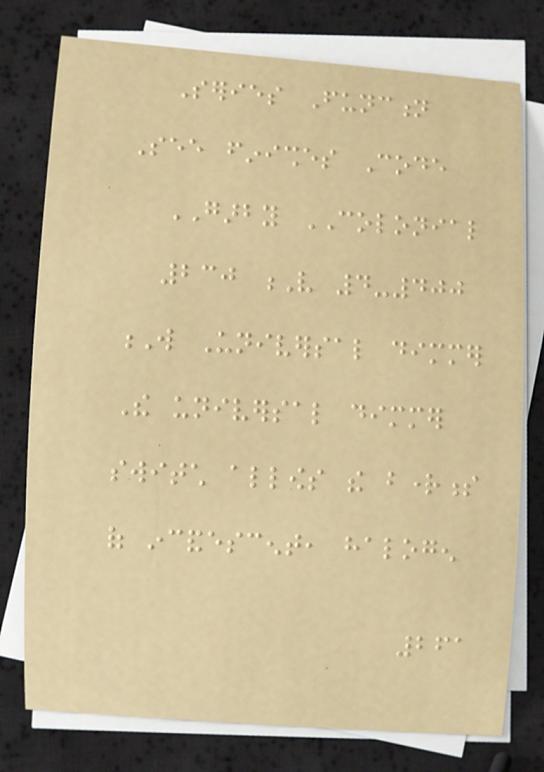Series Function
See finishes Code
GARBY COLONIAL
230 V 4-400
W Universal dimmer
The universal dimmer
switch allows the brightness
of incandescent, halogen
261
